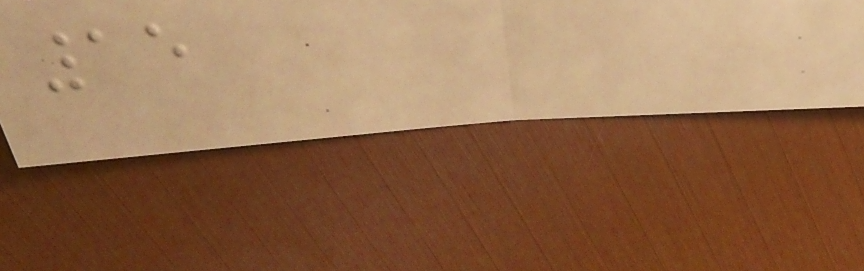15
